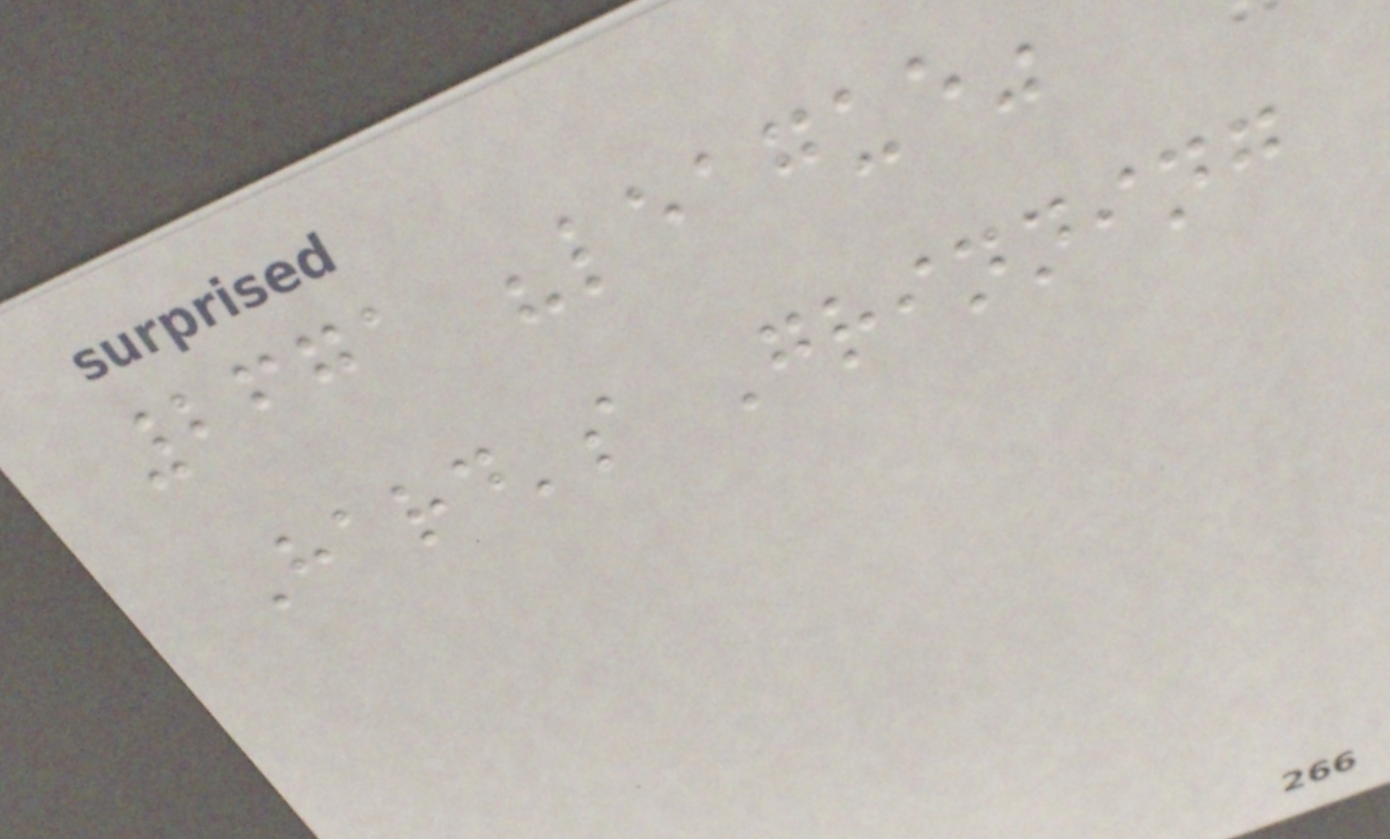2671 "league"
Hard's Grinning
